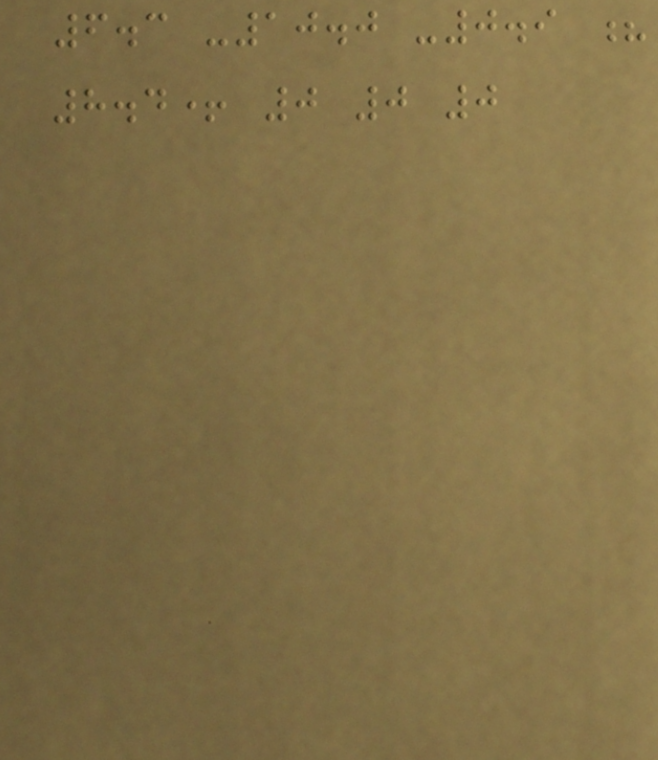6.3 -10.0 -0.9 ?
8.4+ 0 0 0
